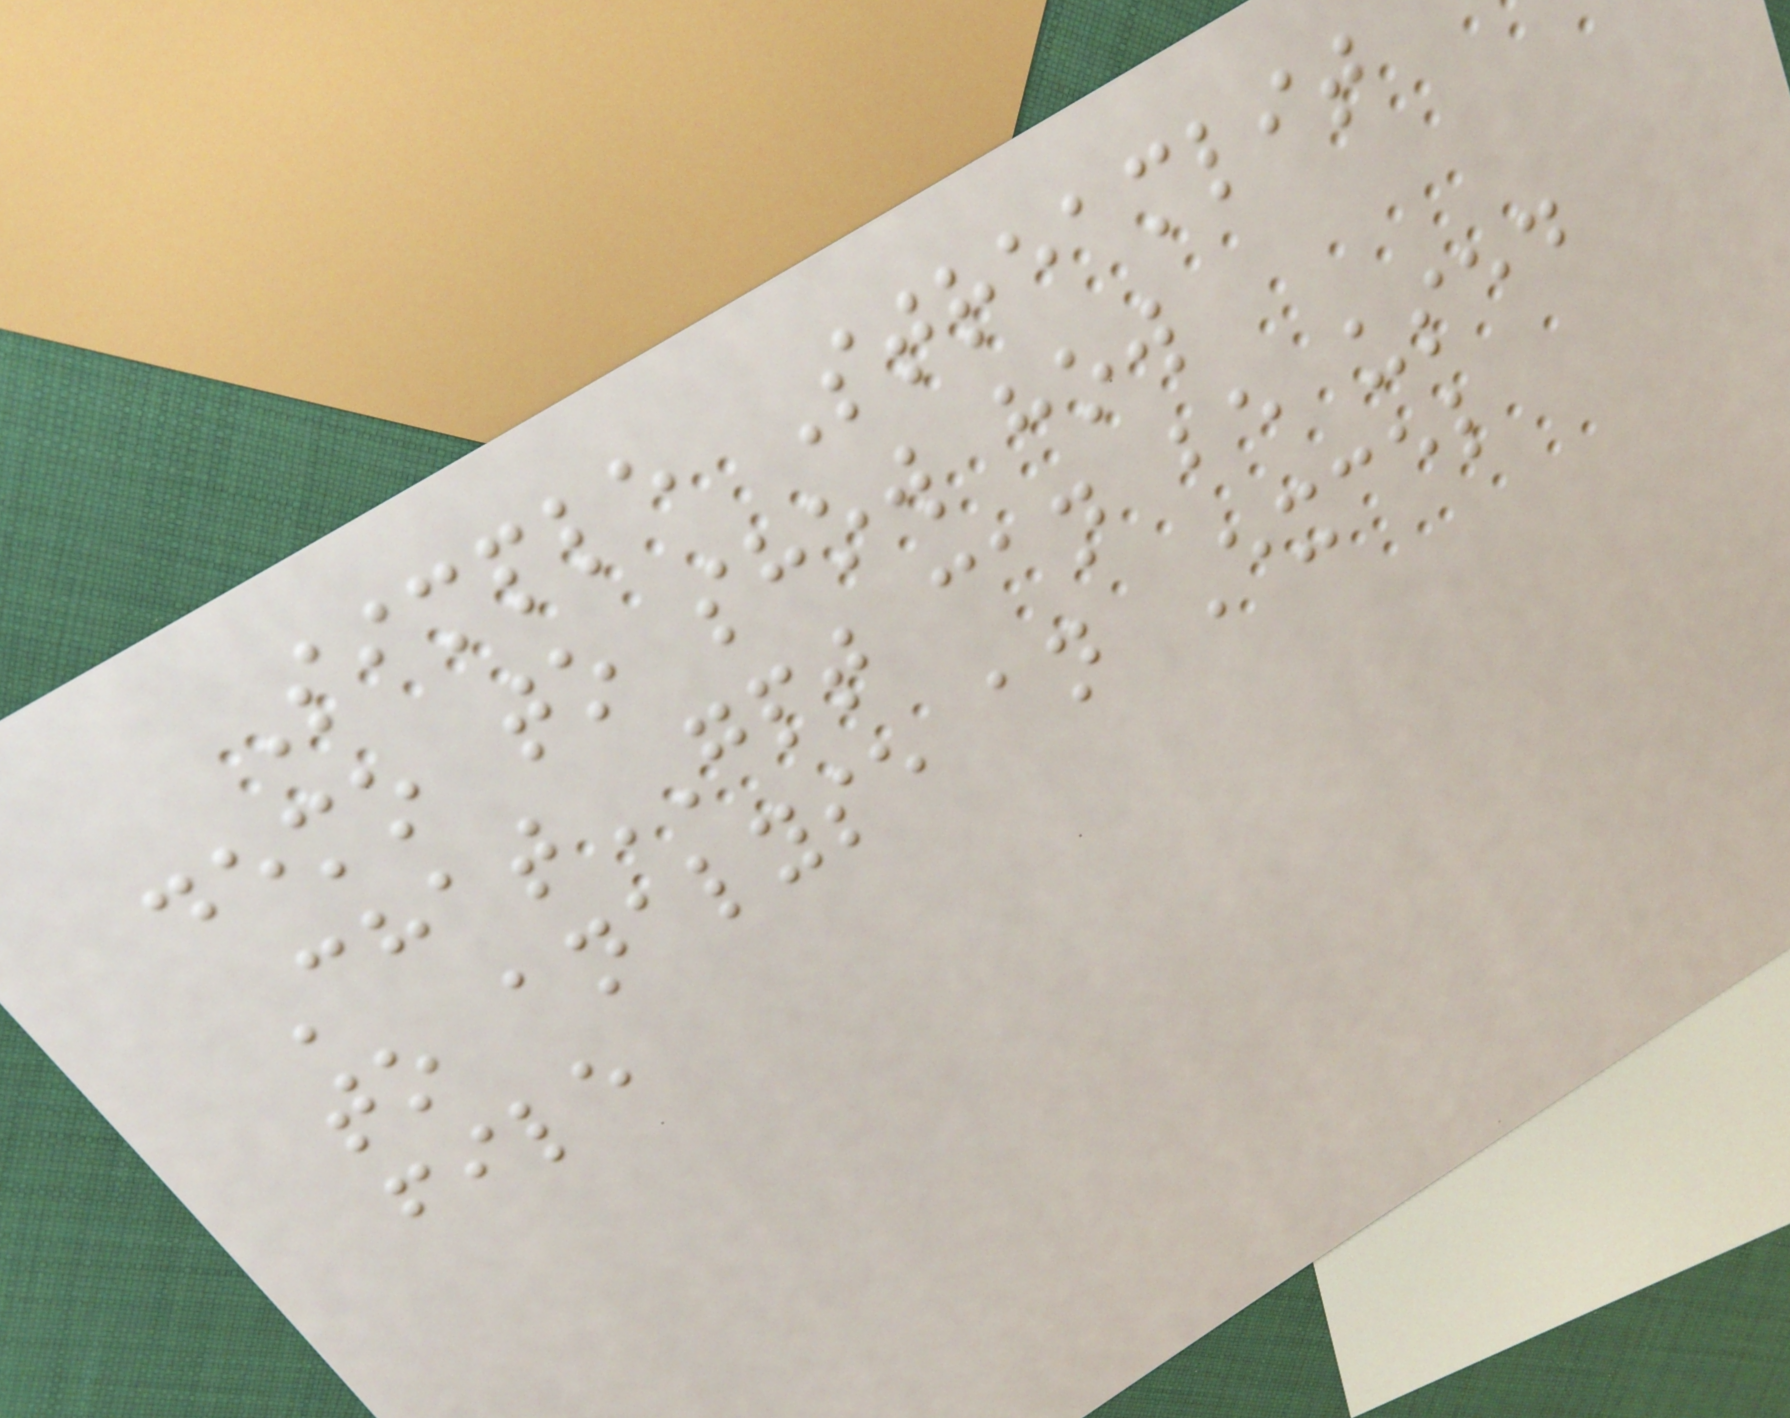Simple Streamlit
demo to show how
ChatGPT can be used
to analyse an Excel
file
